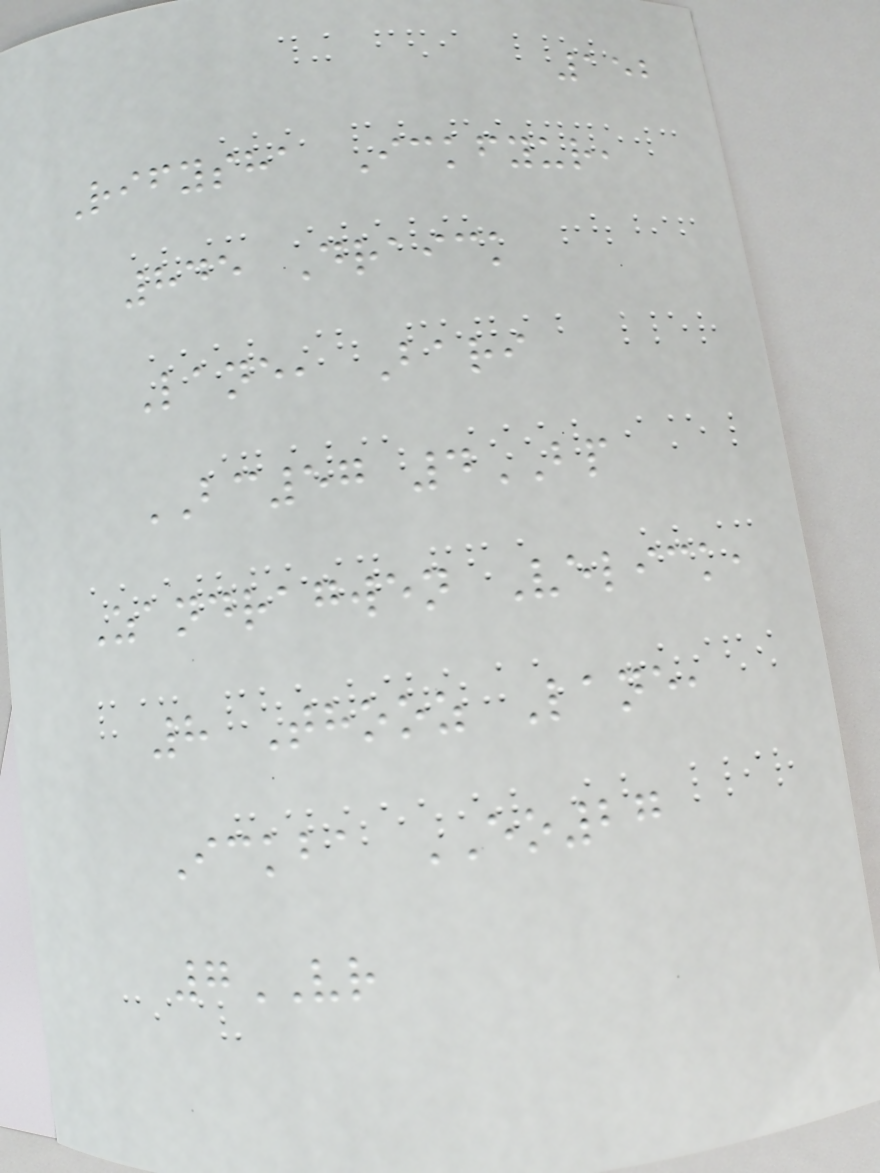152
Rifysha Ickfyur,
845 Draick
Lane, Bari
BC57 4BP
Zandragwen Velick,
8 Thooz Lane,
Ickba EO27
7VR
